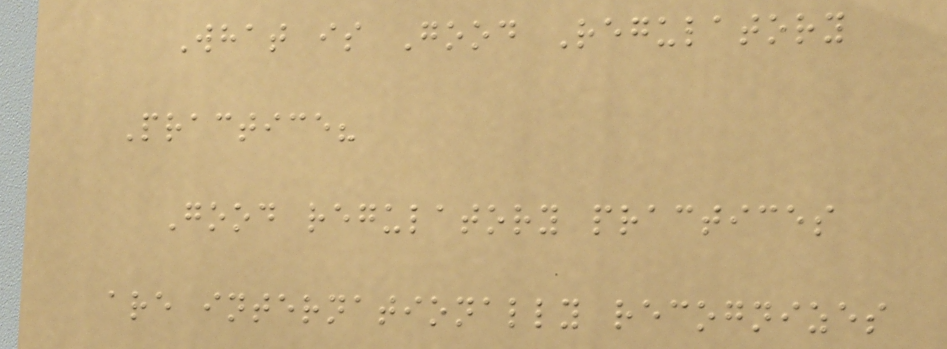What is Good Regulatory
Practice?
Good regulatory practices
are internationally recognizes
